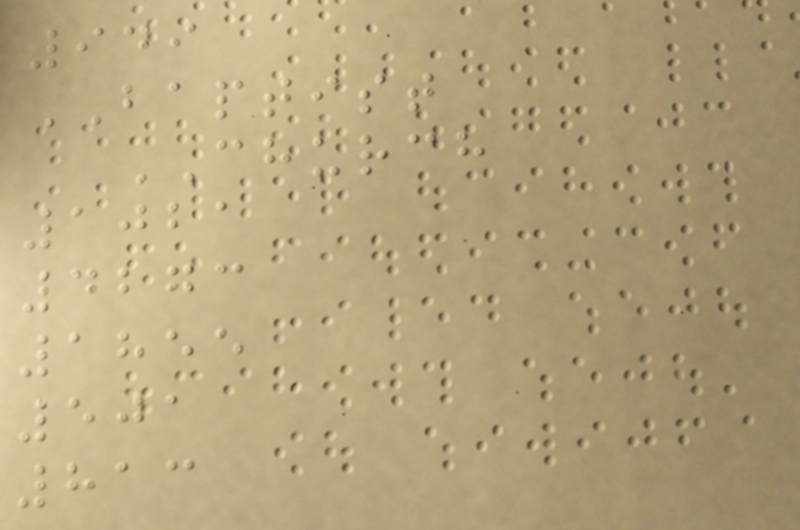949
BAPTIST
CHURCH
1021
4273
1855
501
813
